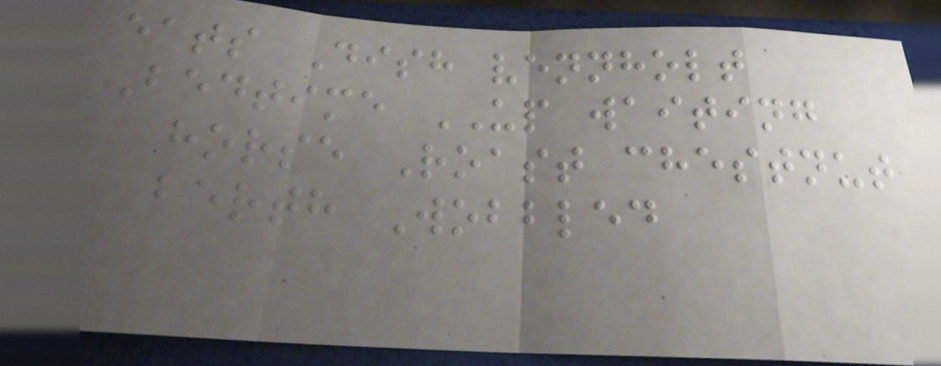eats Dish vennholt
Bedtime UP waiting
horse Roast chestnut
berth Wobbled
